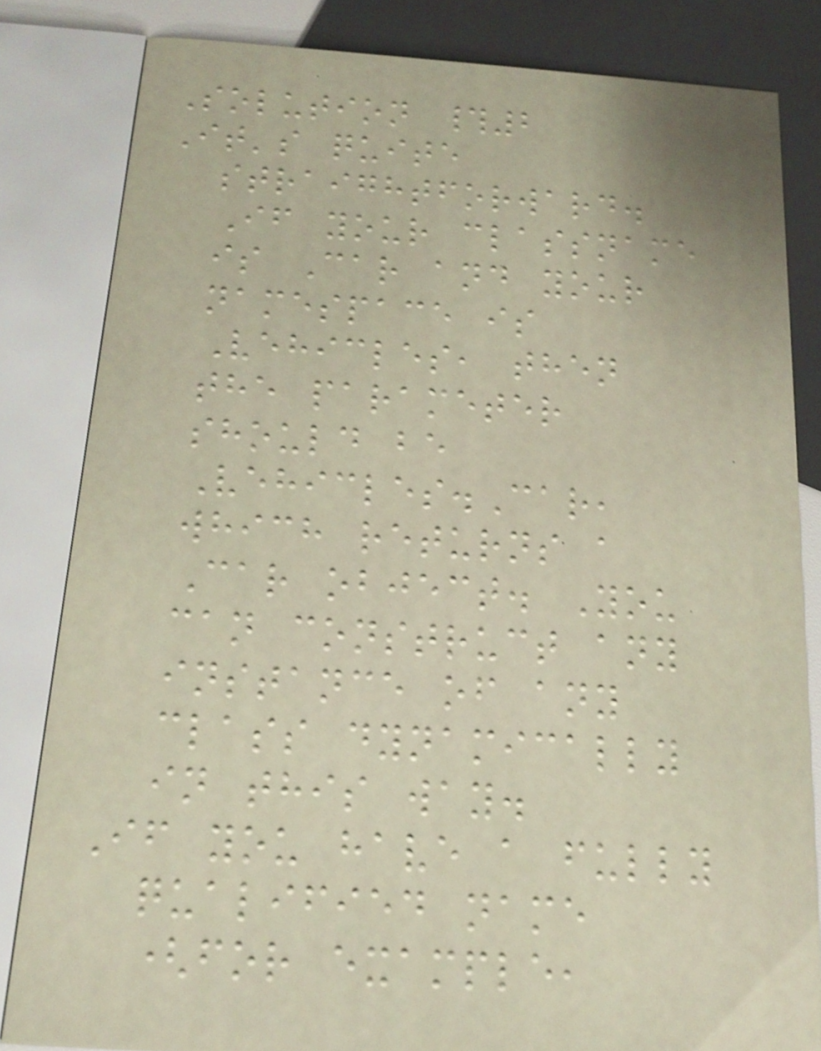Solution #2
It's quite
straightforward.
If your classname
is Car and your
namespace is
Vehicles, then
the parameter
should be
Vehicles.Car,
which returns a
Car object. You
can construct any
instance of any
class dynamically
in this way.
If you have a fully
qualified name
(for example,
